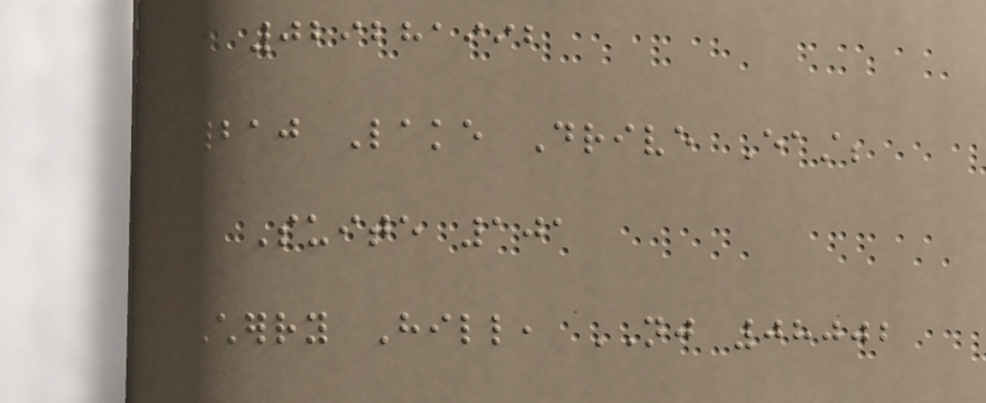029281992
210 Lake Drive East;
Suite 101
Cherry Hill, NJ 08002
